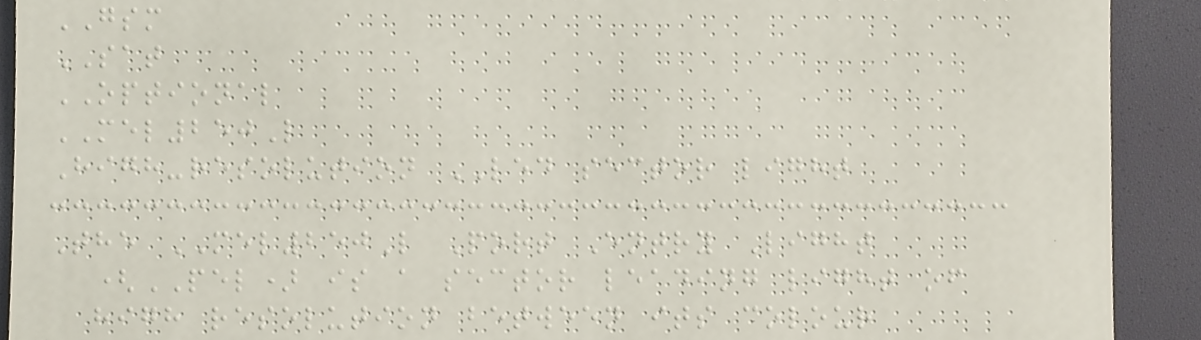GSM
SAT
OPTIONAL
MEL250L
High-resolution LED sector light
The MEL250L Port Entry Light
(PEL) is a sector leading light of
high resolution between its colour
